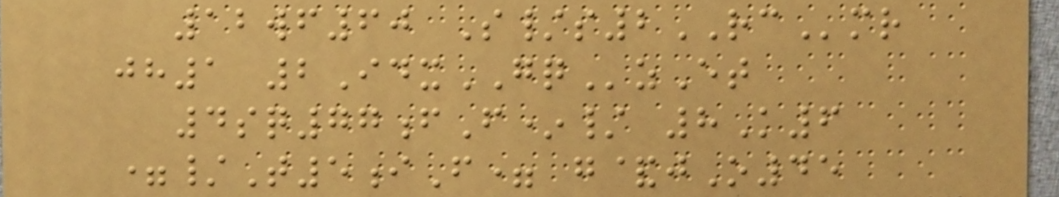12wf60 S/s2RCmr
jh1 2IdxGQzEt
4sq77fF*/ 8K6
=/T5iF= g&jO45
